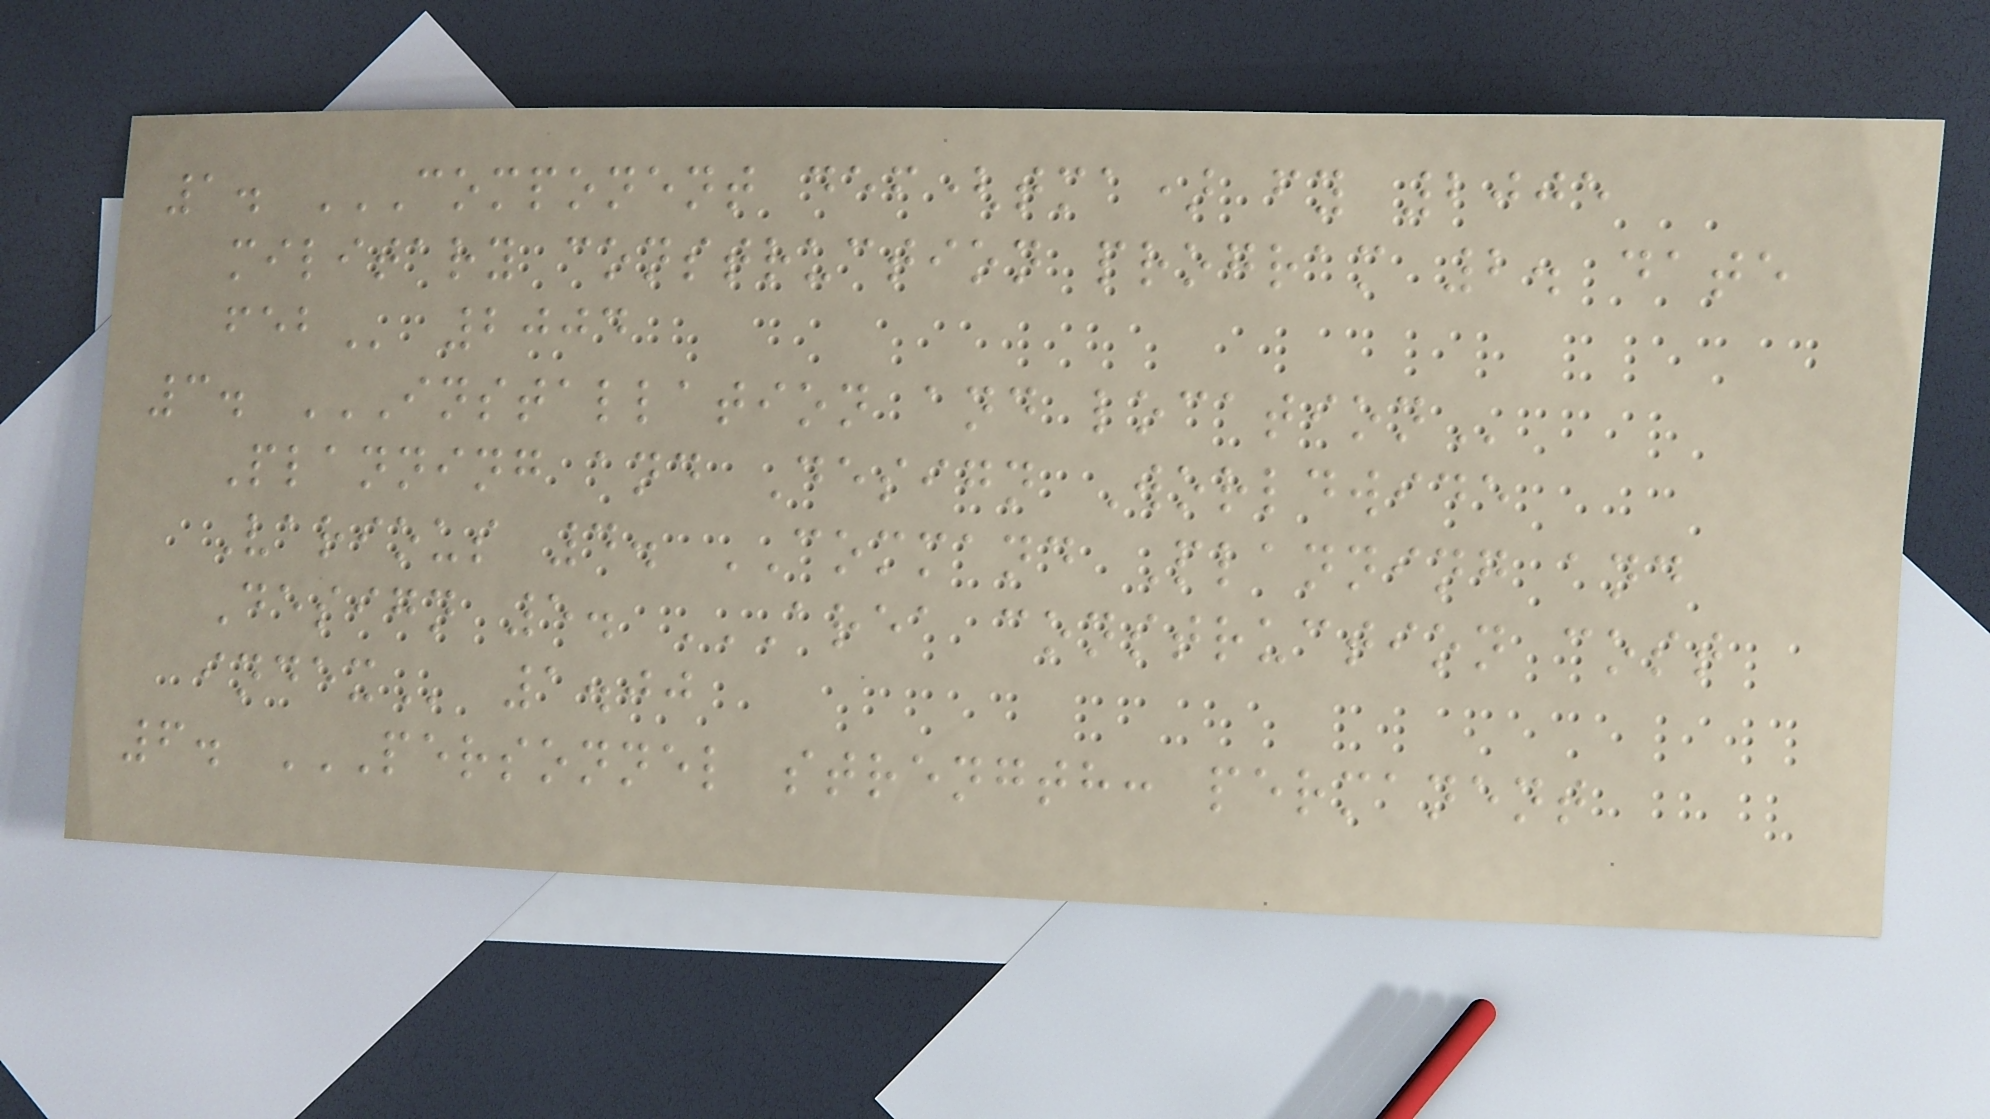1. COMPONENT DEF(TMA) FY 2005
MILITARY CONSTRUCTION PROGRAM 2. DATE
FEB 2004
3. INSTALLATION AND LOCATION
Planning and Design Worldwide
Various 4. COMMAND Planning and
Design 5. AREA CONSTRUCTION COST
INDEX 1.00
6. PERSONNEL STRENGTH: PERMANENT
